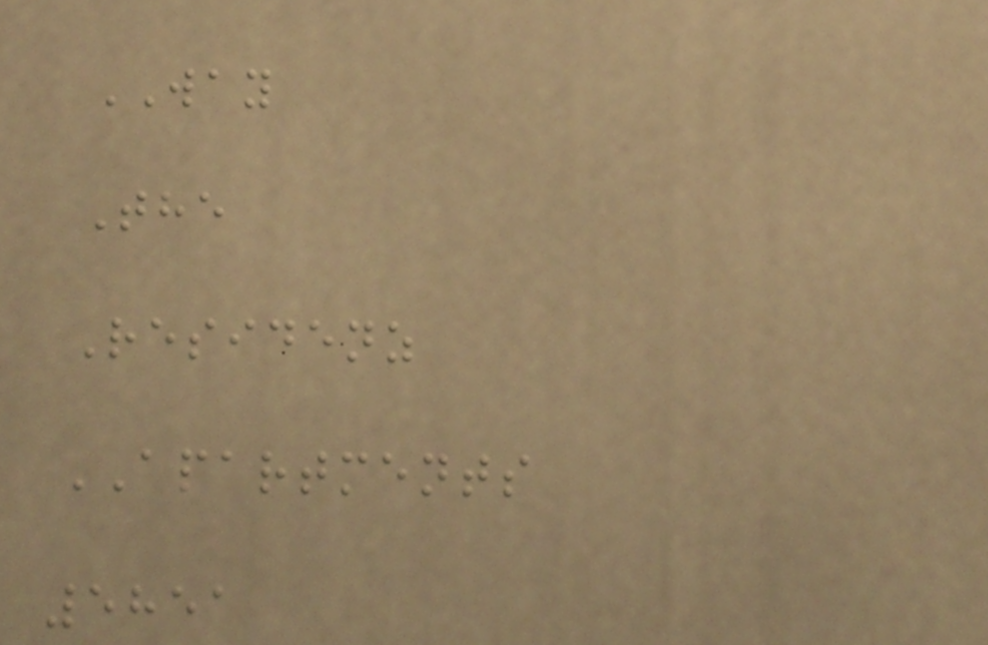WAY
The
Residenz
APARTMENTS
5851
